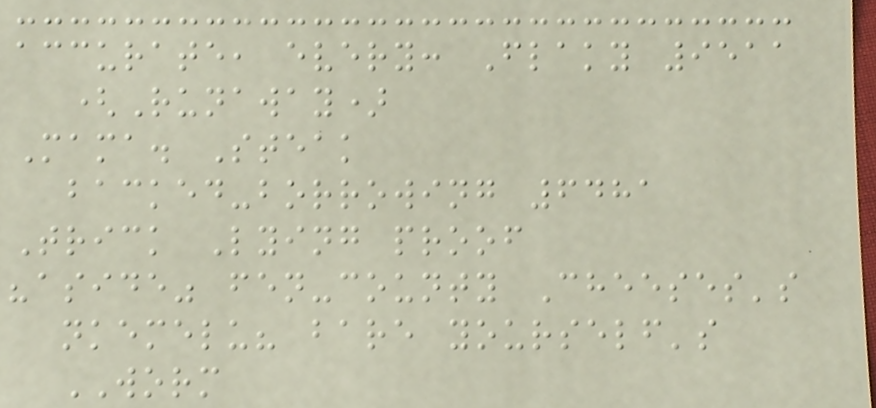accurate, every: Flaky 9511
(Runaway)
Mama. Steak
backed-borrowing 6481
Trick Lying proof
"aside" fen-county Cheeses's
nkemelu? bare yourself's
WORM
